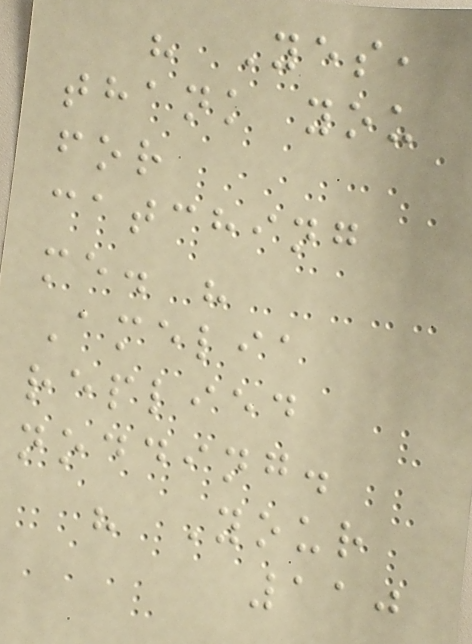" Yes,
thank you
for
catching
me. "
Amelia
replied
nodding.
" Your
110
